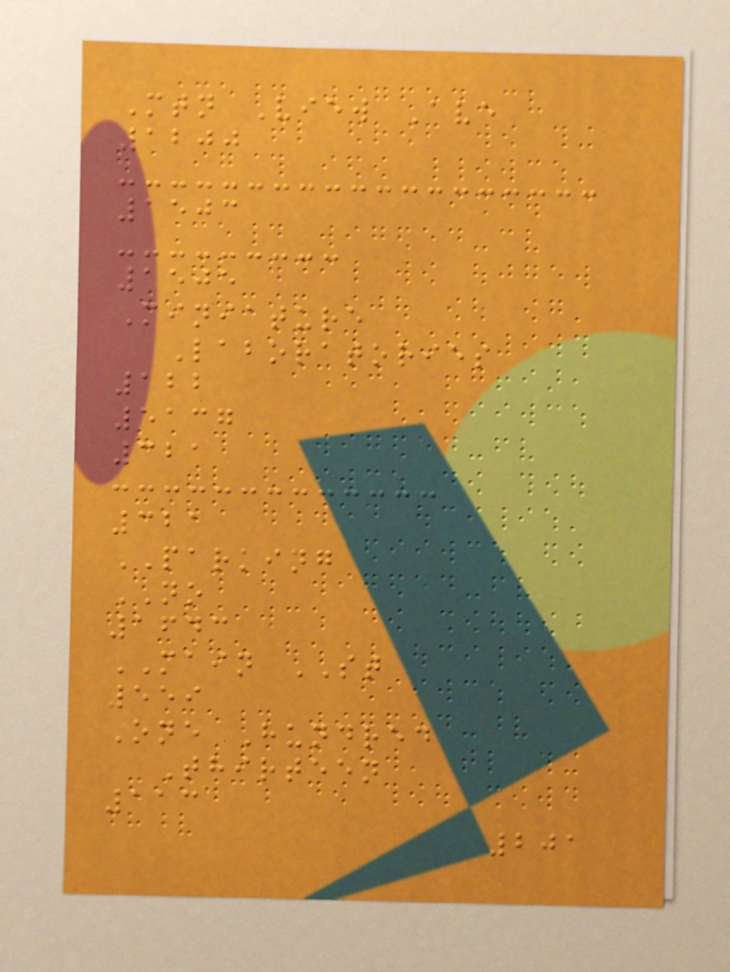Mtn View Ave
1200
1503
1505
Miniature
Laboratories
122
5137
321
321
PARKING
NO
1643
MAIN ST
559
One Hundred
Thirteen
113
201
